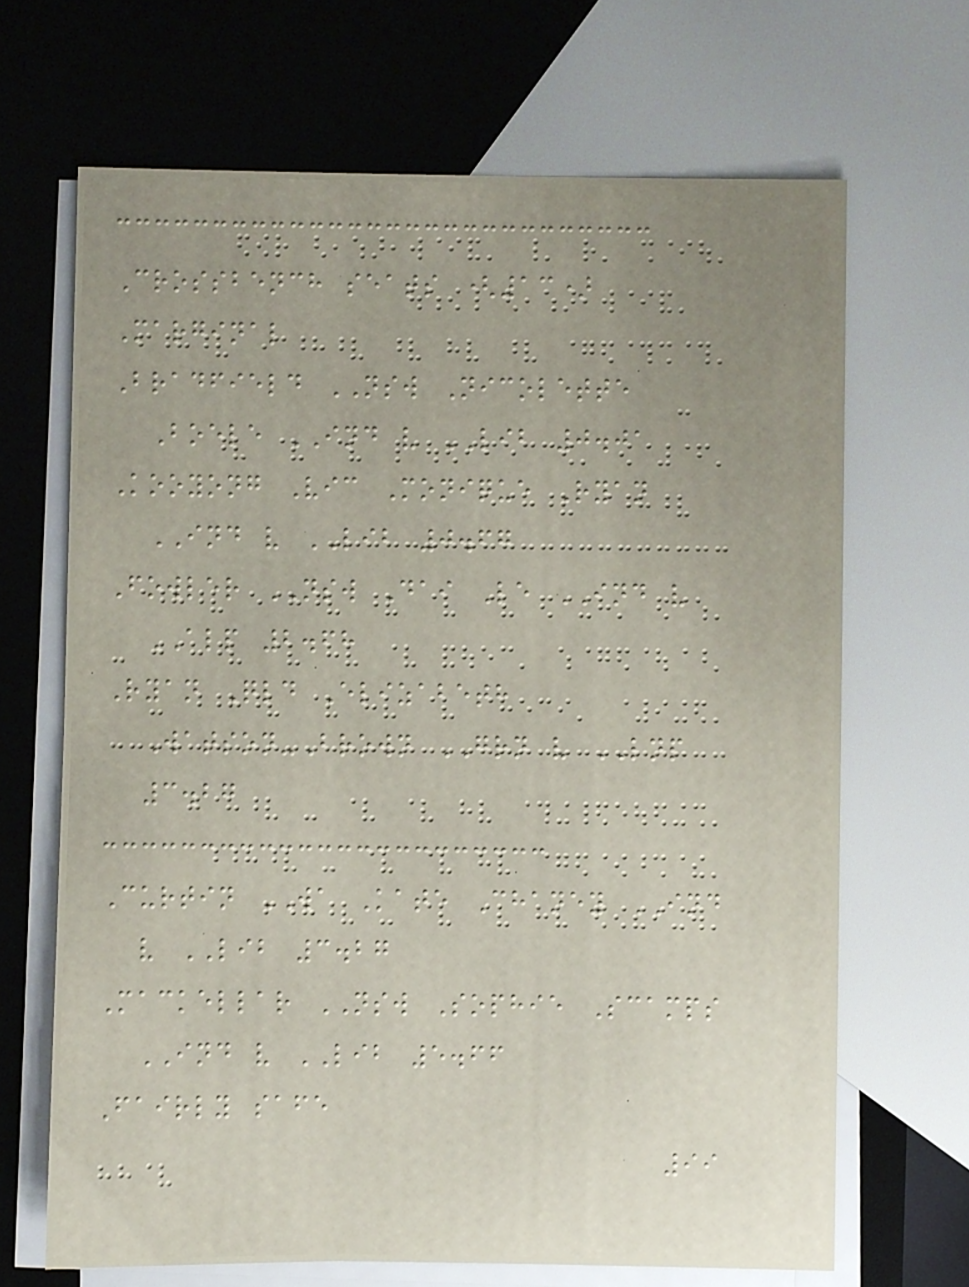Crossbench seats (13)
Marginal
Bradfield NSW Nicolette
Boele IND v LIB 0.01
Kooyong Vic Monique Ryan
IND v LIB 0.67
Fowler NSW Dai Le IND v
ALP 2.68
Ryan Qld Elizabeth
Watson-Brown GRN v LNP
3.27
Curtin WA Kate Chaney IND
v LIB 3.27
Mackellar NSW Sophie Scamps
IND v LIB 5.66
Fairly safe
99
